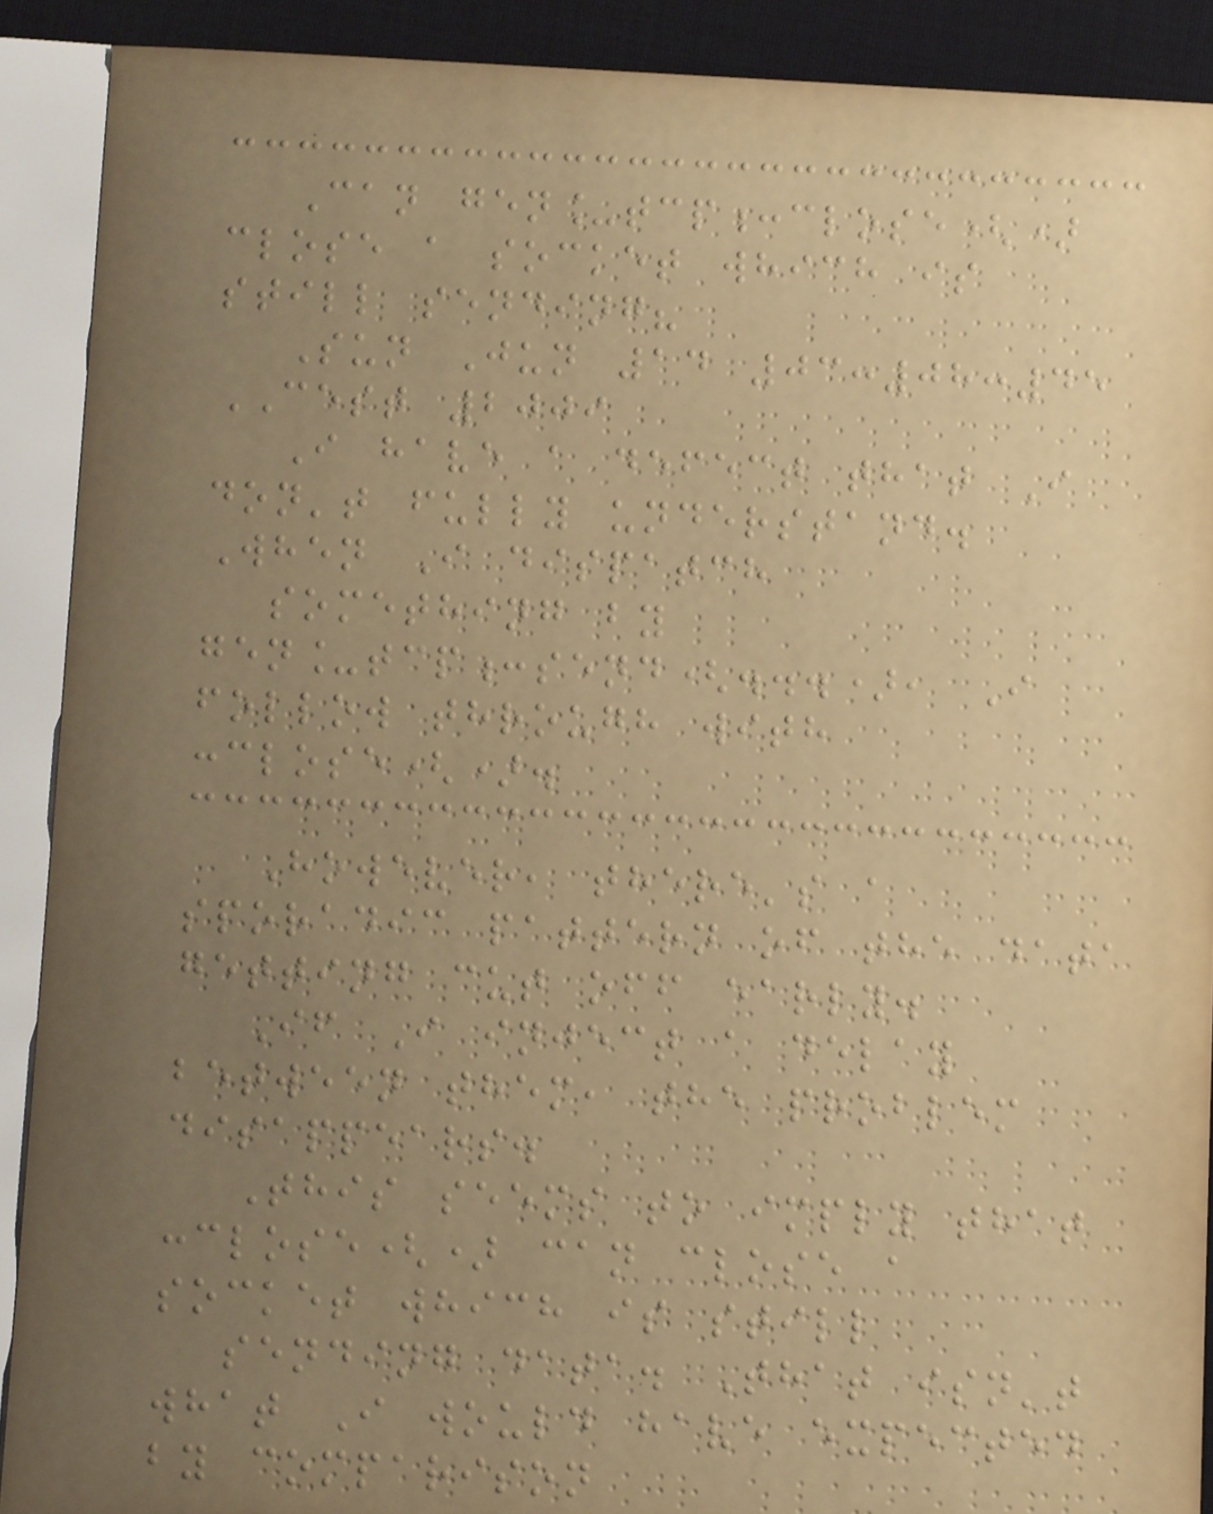Can gen_tcp:close()
close a socket which is
still sending?
Sun Jun 14 03:08:45
CEST 2009
I have a defect that I
don't fully understand.
When I dispatch
something by
gen_tcp:send(...), I
follow through with
:close().
However, there's a
sporadic pattern of the data
getting cut off early.
If I inject a delay
between them, the problem
disappears.
This seems to imply that
:close() can close a
socket which is still
sending data. That isn't
what I would have expected
by comparison
